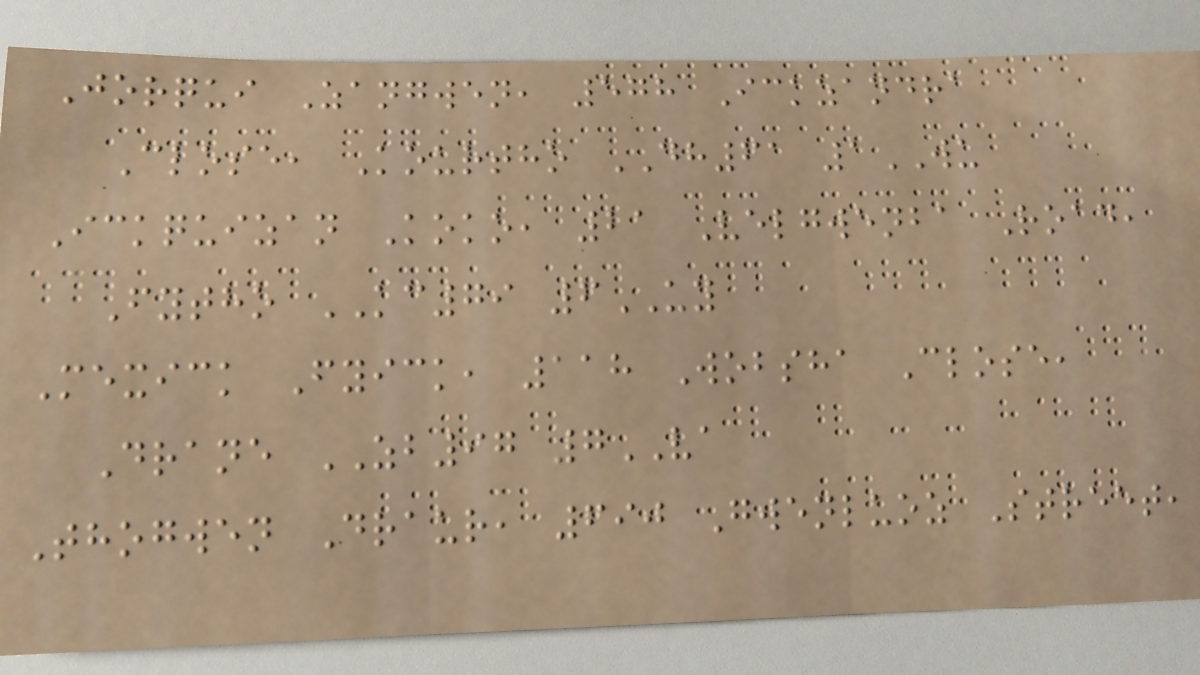Jorqui Zangwen, 578 Ickzandra
Close, Kourtho DH61 1WU
Ickquizan Koko, 21 Velgwenba Road,
Fytho KC79 6UY
Mexick Fyick, 118 Wobsha Close,
Drane ZB97 7VA
Thogwen Draur, 690 Gwenluoz Street,
